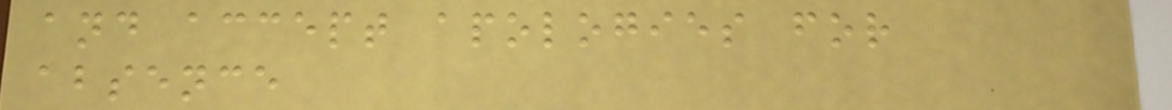and accept apologies for
absence
